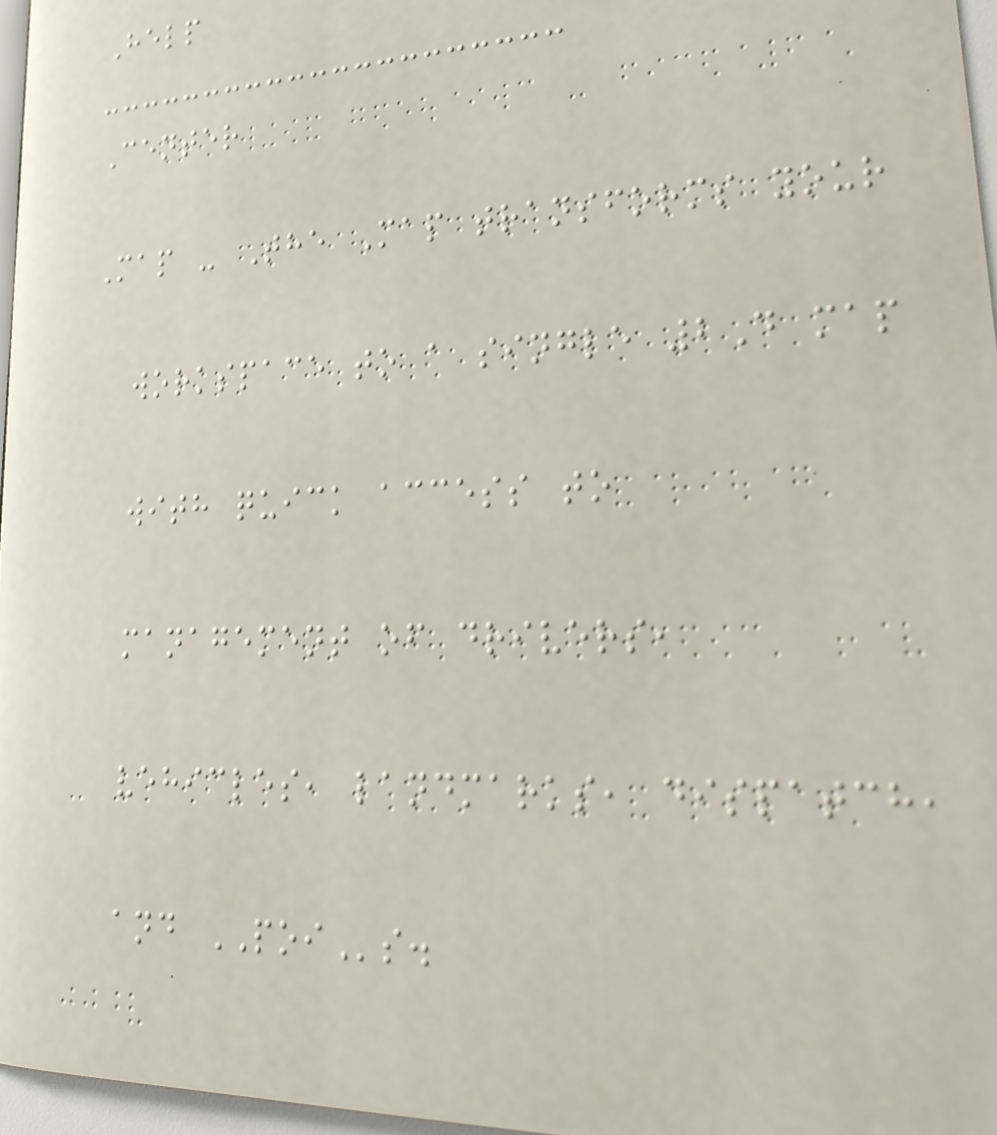Help
Center
Map - The Map transforms your
workspace to a single 2D map
with quick access to
management of drivers,
vehicles, landmarks, dispatch,
and POIs.
